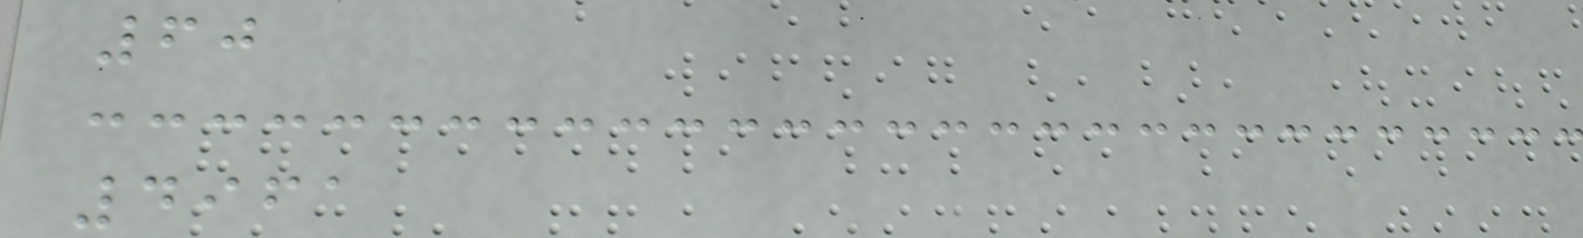60
4961
